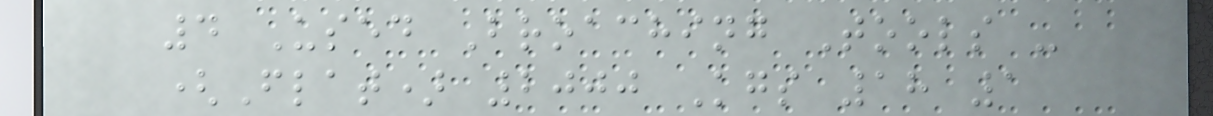4 Used Broaching Tools -
(Flat) 2000 Kgs 18 1
